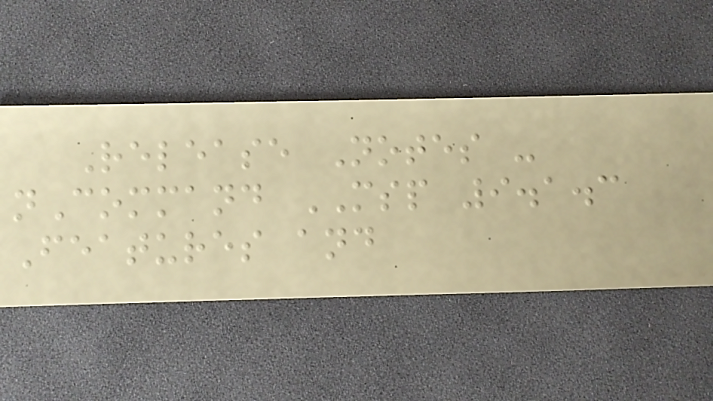Release Notes -
nCommand MSP 9.1.3
Features and
